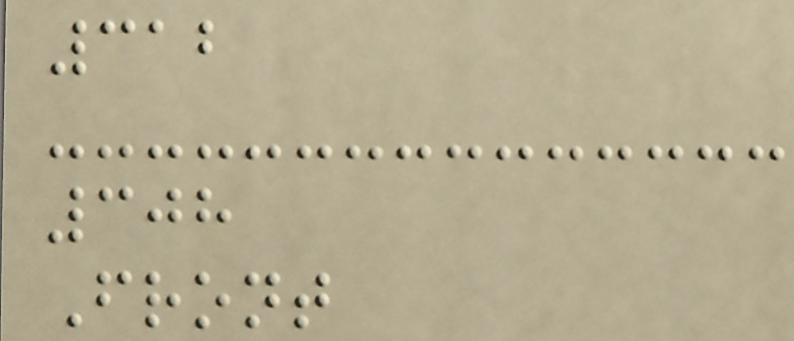312
308
Front
